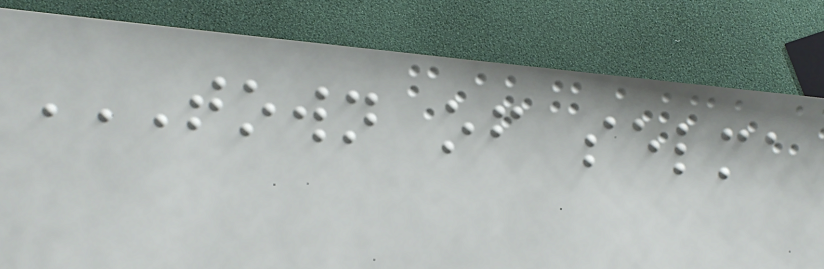TOWN OF SELMA
